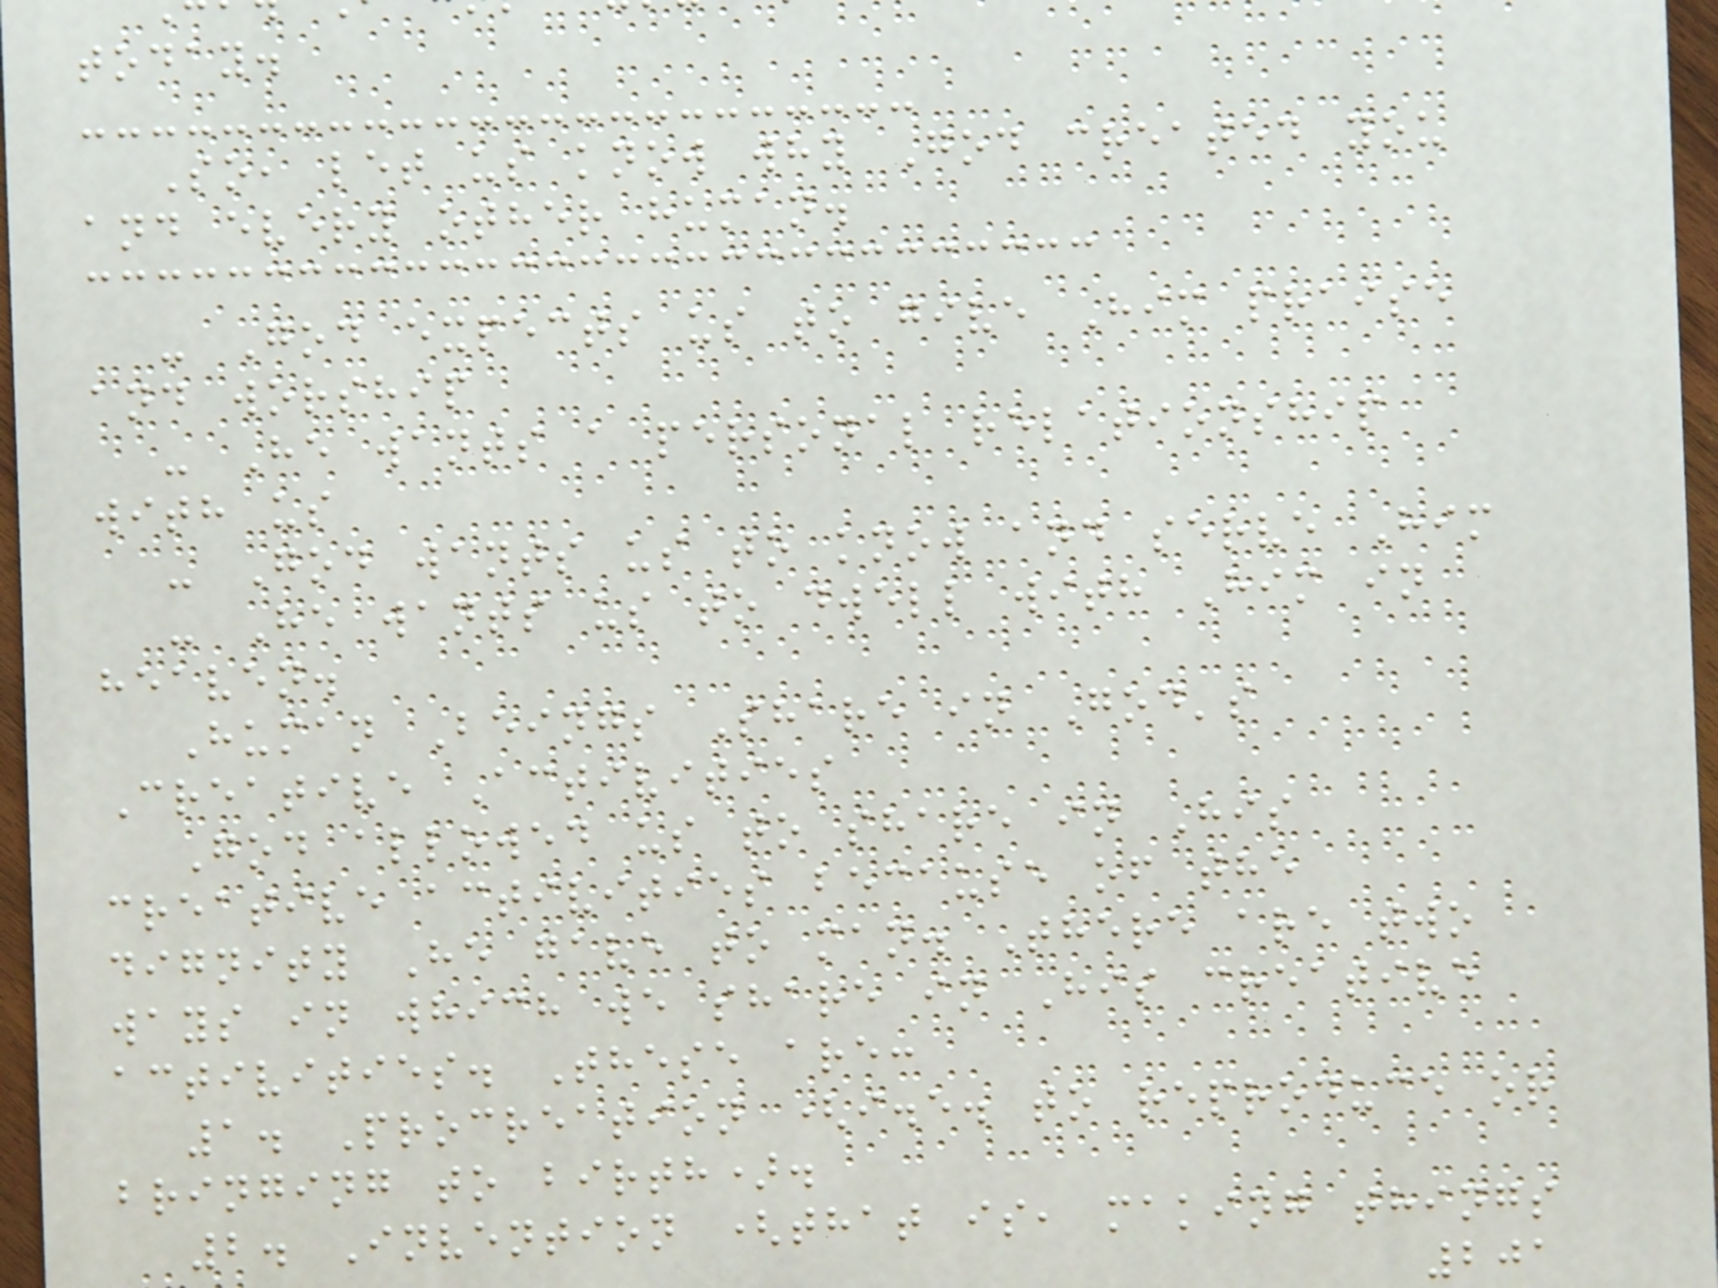today.
So, let us know why God created you
and every other human.
- God expects us to give Him praise
and worship
- He wants a personal relationship
with us
- God wants us to know and serve Him
- He wants us to dwell with Him in
heaven.
Human Beings Share in God's
Creative Activities
God allowed us to share in His
creative activities because of the
dignity He gave to man. There are two
ways in which we share in His creative
activities. These are:
1. Procreation (i.e. to reproduce or
bringing to birth).
2. Invention (that is, making things
201
